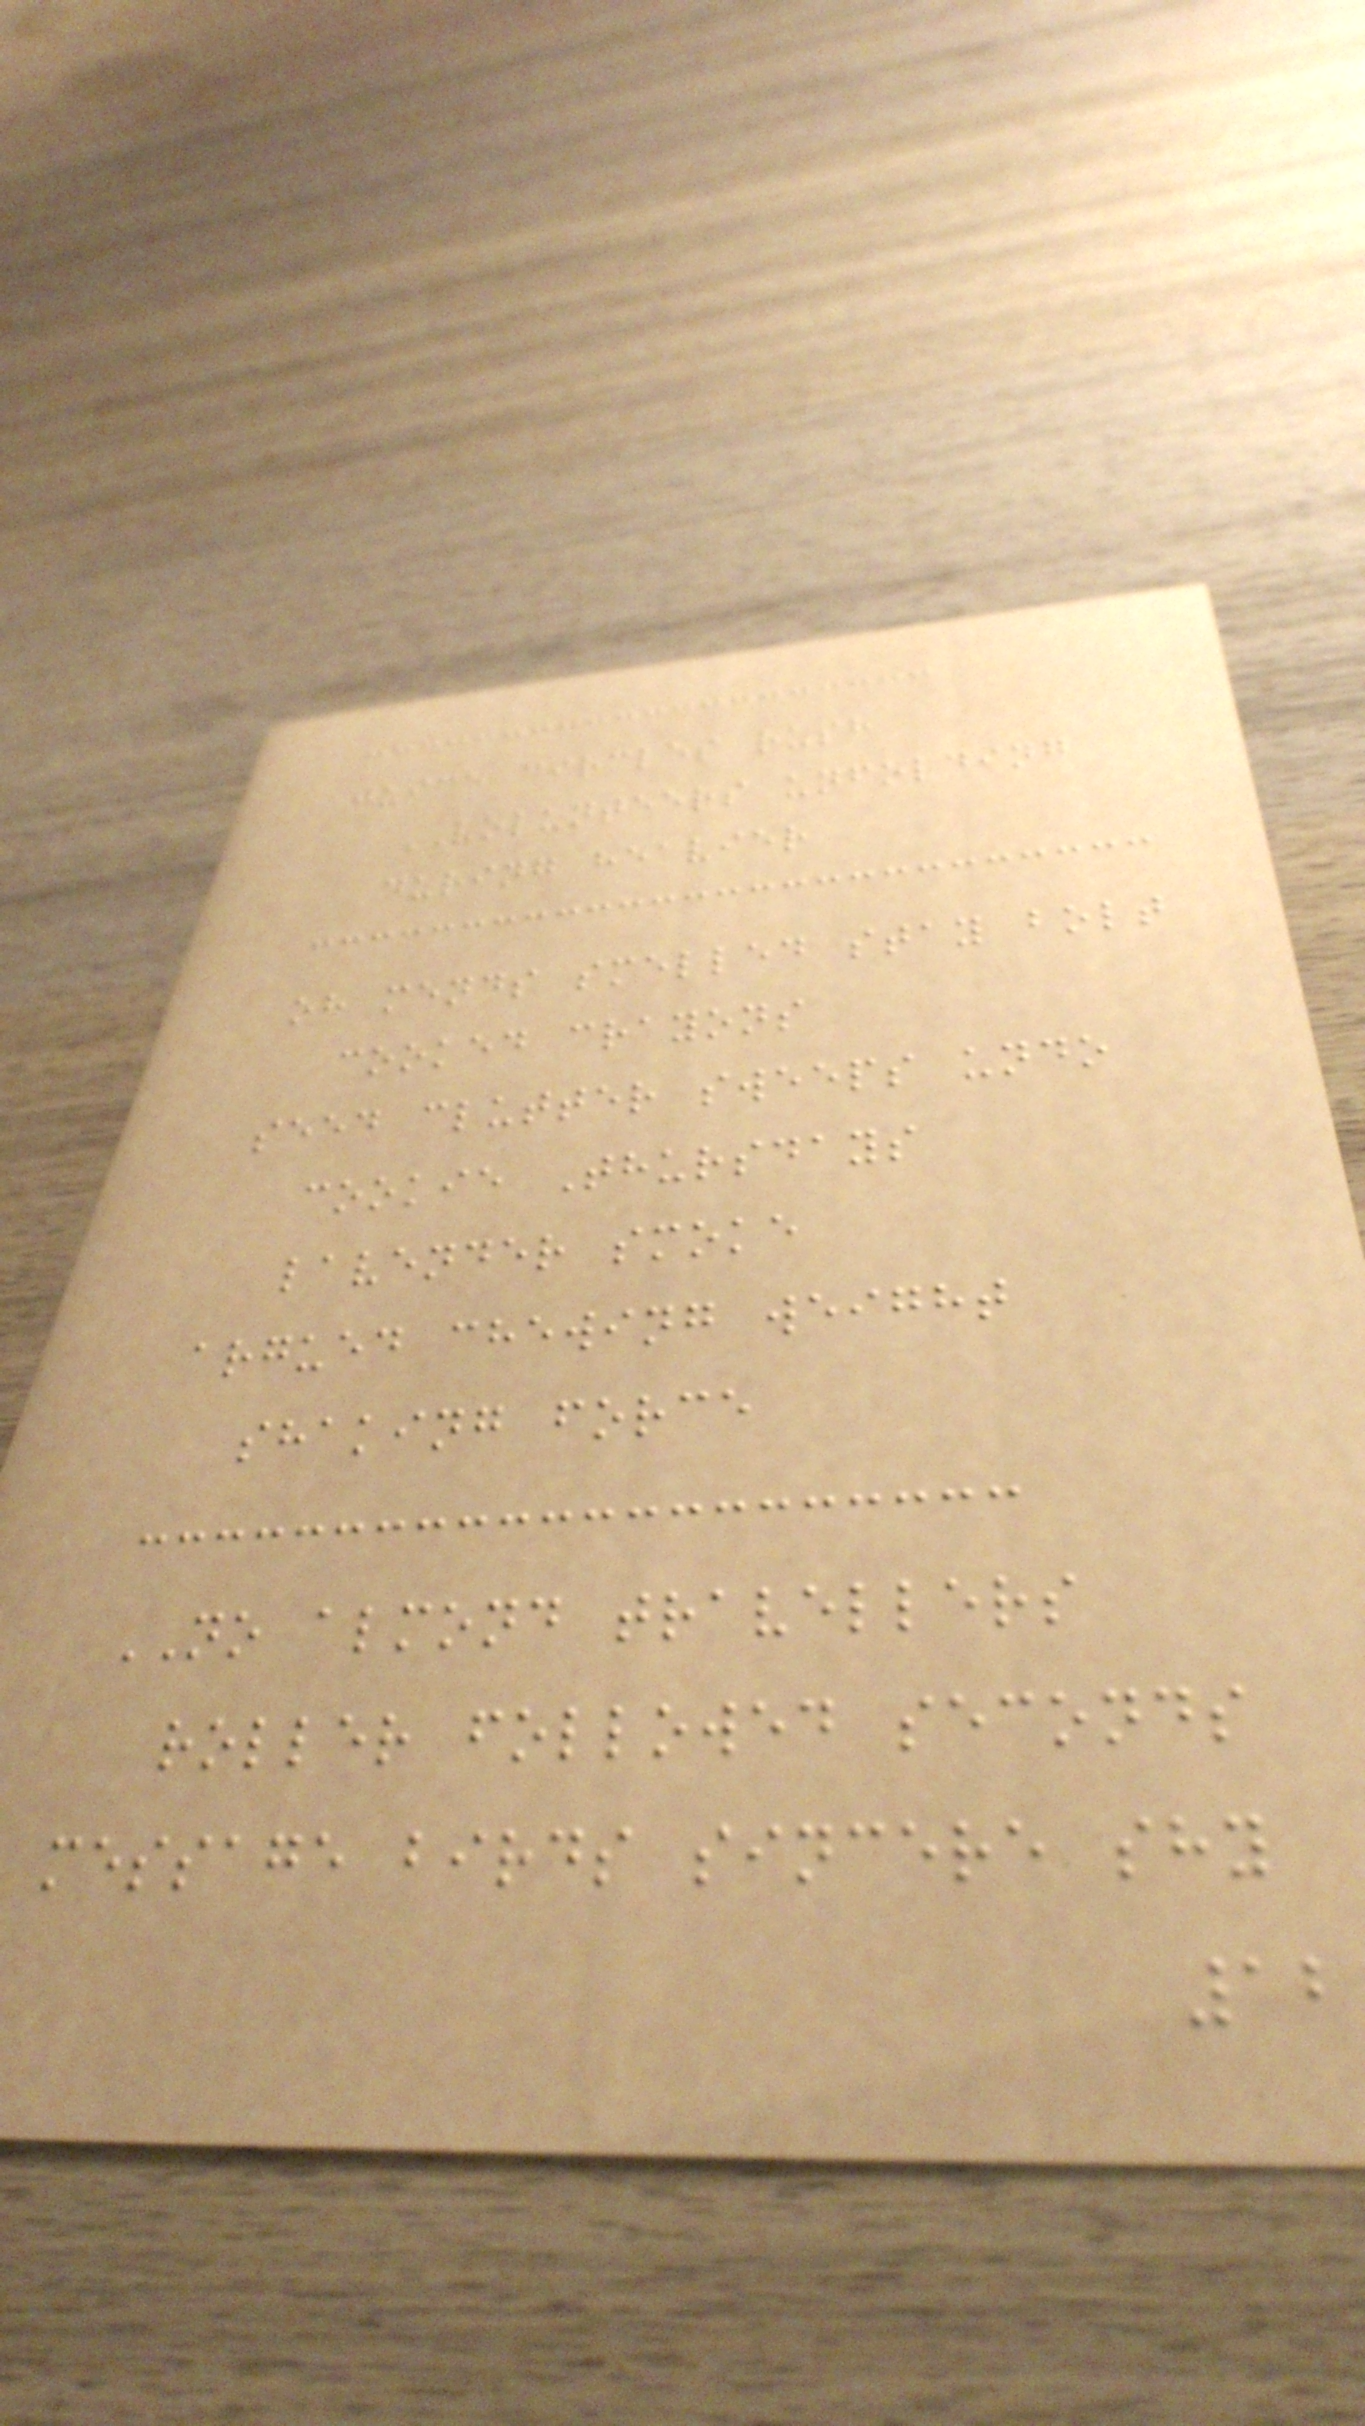juice circles rush
VOLUNTEERS unfolding
during heavier
oh mends smelled stay bolt
cooked crayons
seed clutter sweeps undo
cookie Thursdays
lavender smoke
argued chewing weight
shaking force
NO almond travellers
roller followed seconds
message birds sincere shy
12
